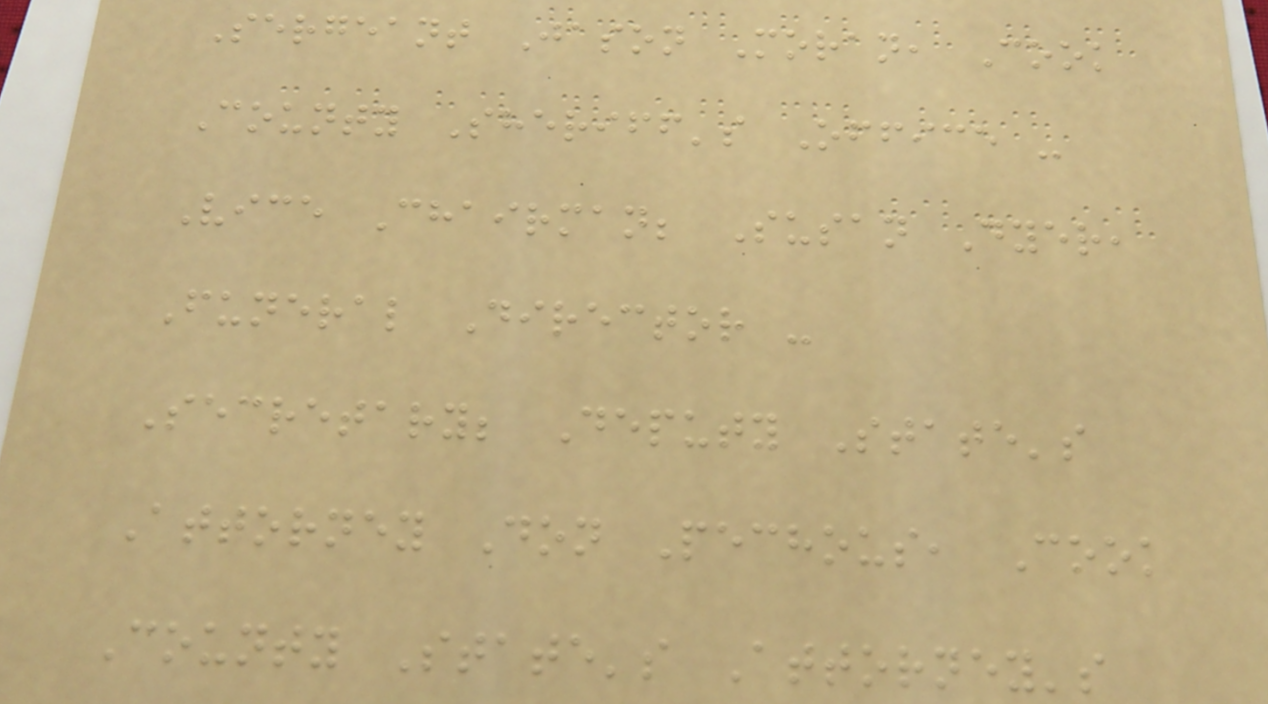Sergeant Jason Moran, Cook
County Sheriff's Office -
Vice Chairman; Susan Dyer,
Funeral Director -
Secretary; Deputy State's
Attorney Don Pechous, Cook
County State's Attorney's
